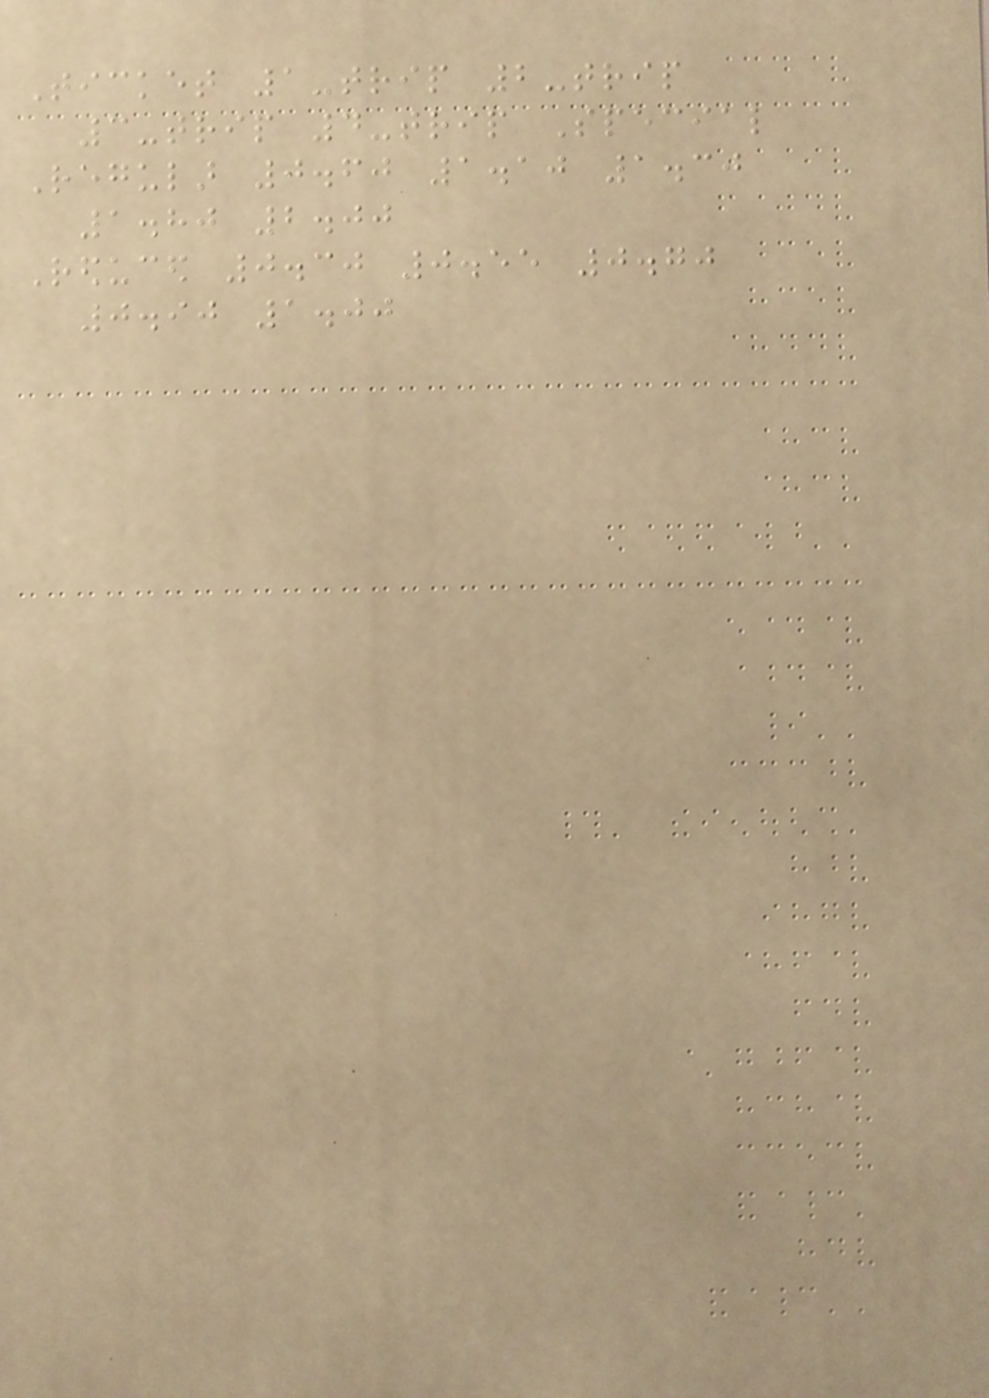Ticket 1-trip 2-trip
3-trip 4-trip Special
Regular 0.60 1.10 1.30
1.80 2.00
Reduced 0.30 0.55 0.70
0.90 1.00
